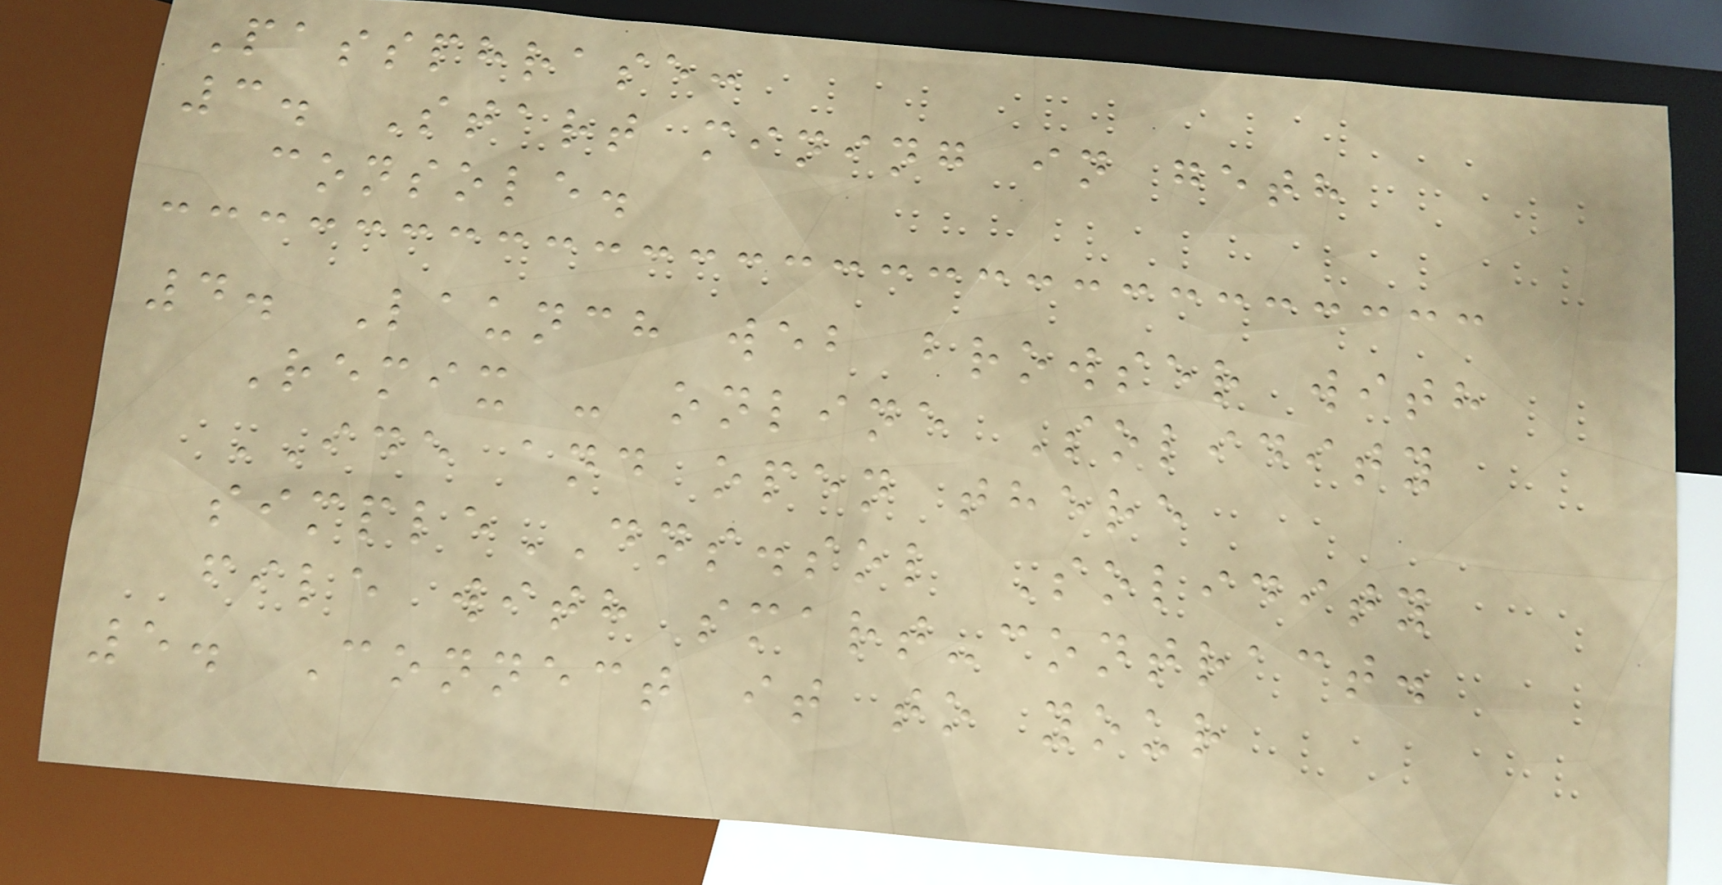Passphrase:
3. Start mining in geth
console.
4. Launch web browser with
Remix - online Solidity
IDE and open there
simpleDNS.sol Solidity
file with smart-contract.
5. Connect it to your
